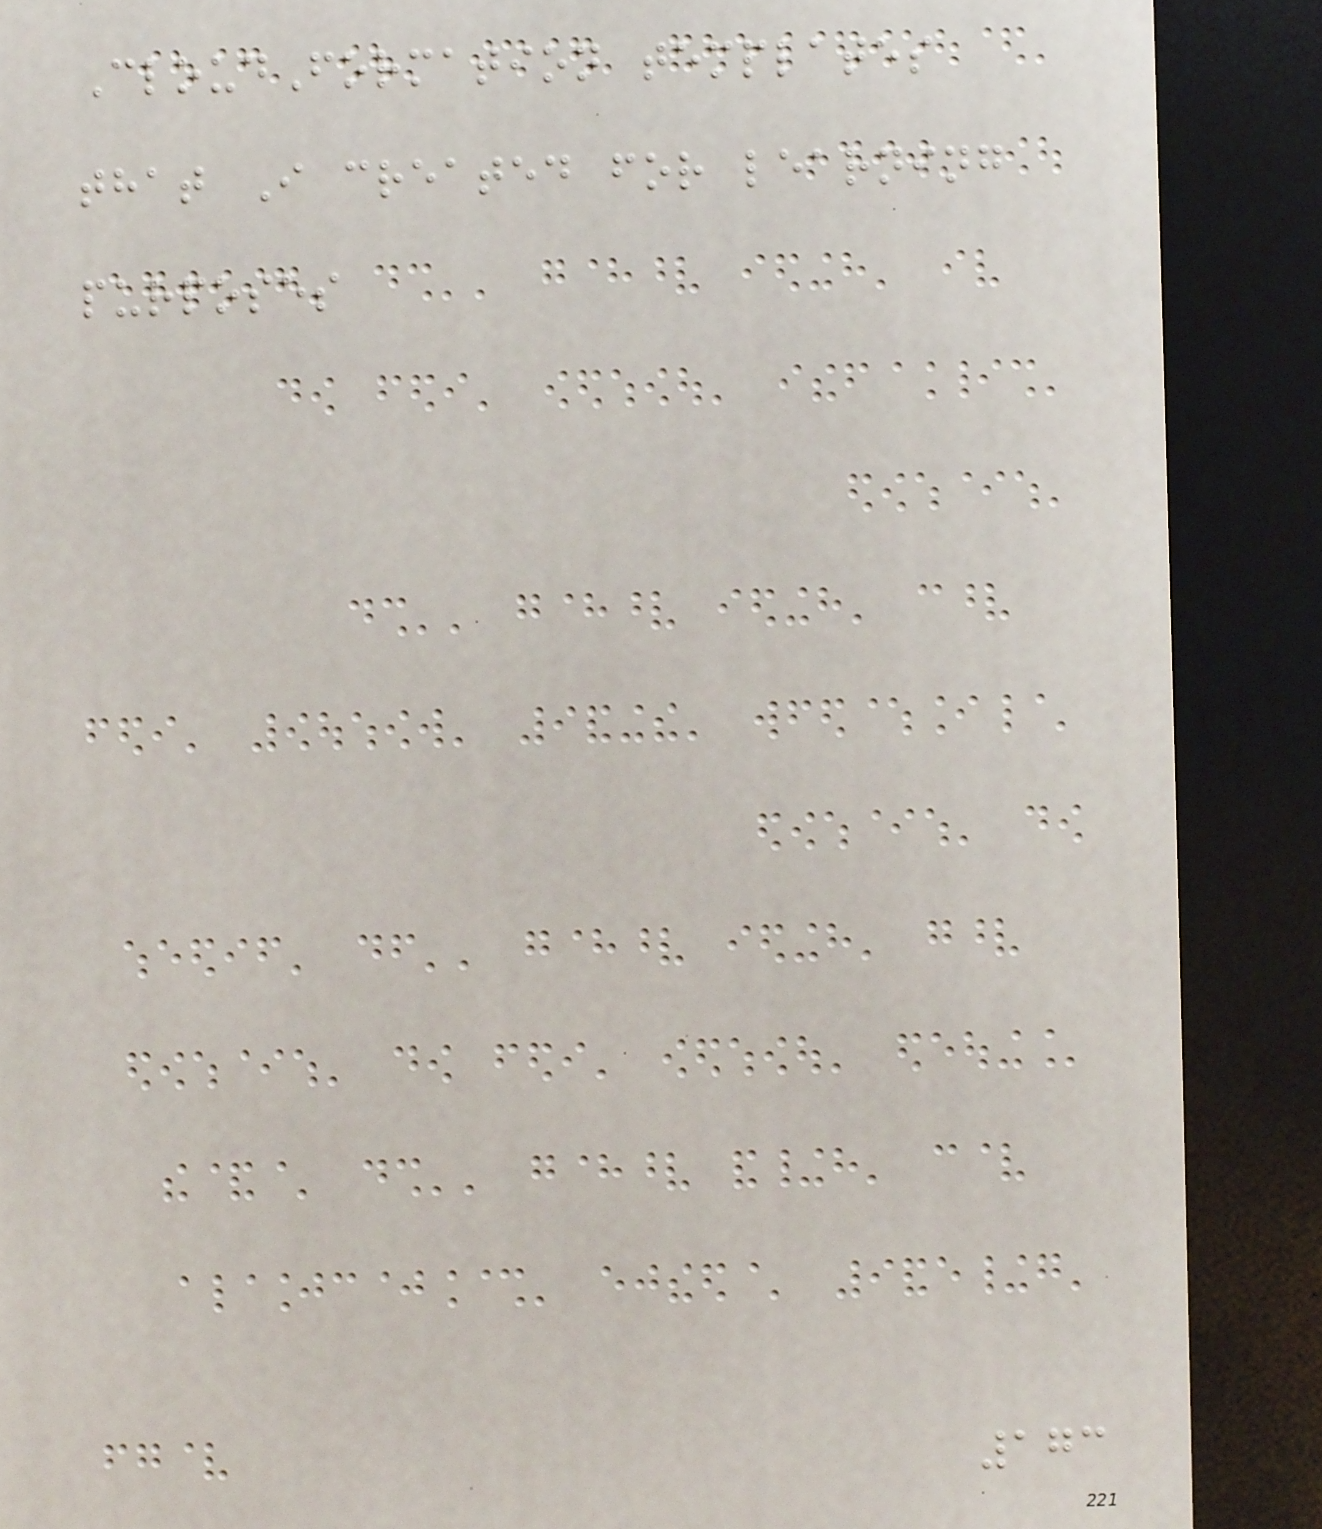CloudFormation templates
that I created for learning
purposes
173
